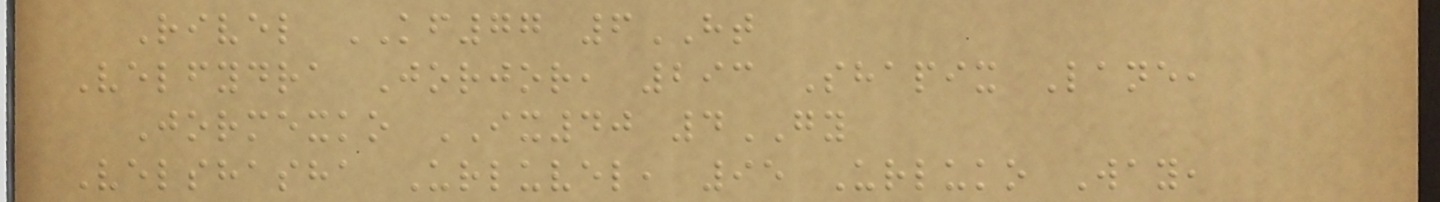Rivel KF77 6HT
Velfydra Jorjor, 293 Shapix Lane,
Jormexko IX40 4GY
Velshasha Urluvel, 95 Urluko Way,
